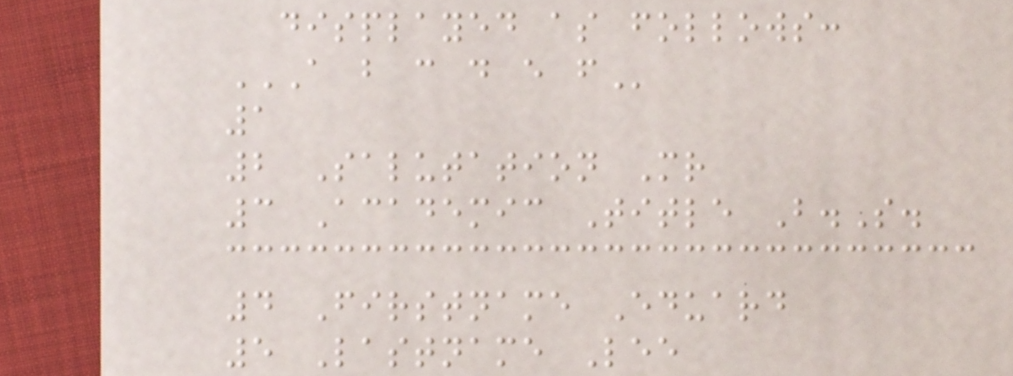displayed as follows:
A B C D E F
1
2 Salutation Mr
3 Academic Title B.S.
4 Firstname Eduard
5 Lastname Lee
